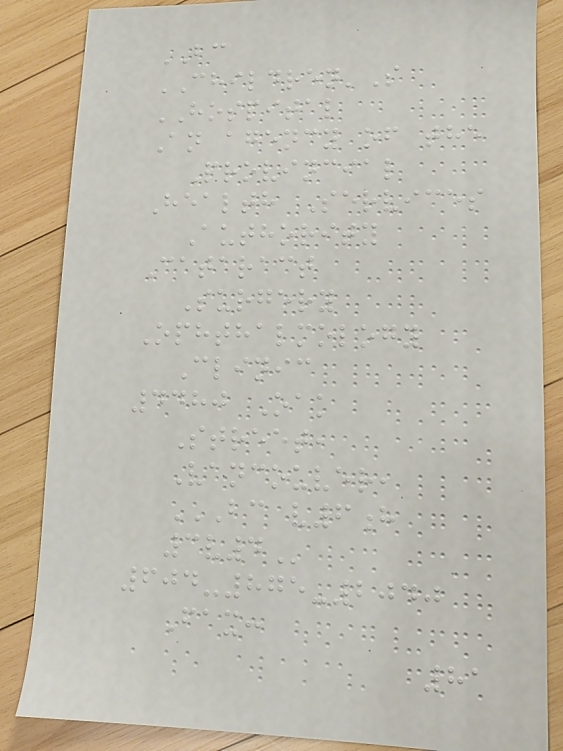BC
CHILDREN'S
HOSPITAL
An agency of the
Provincial
Health Services
Authority
Cataract
Surgery
Ophthalmology
Clinic
4480 Oak
Street,
Vancouver,
BC V6H
3V4
604-875-2040
Fax:
81
